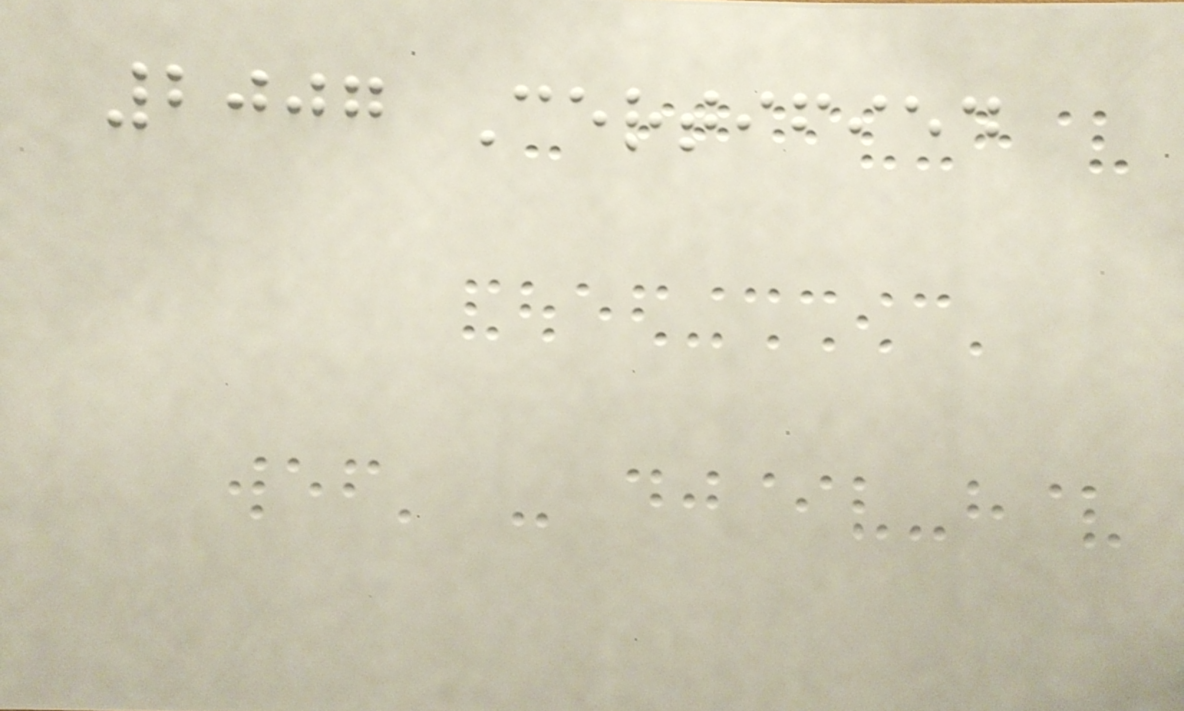2007 Certified
